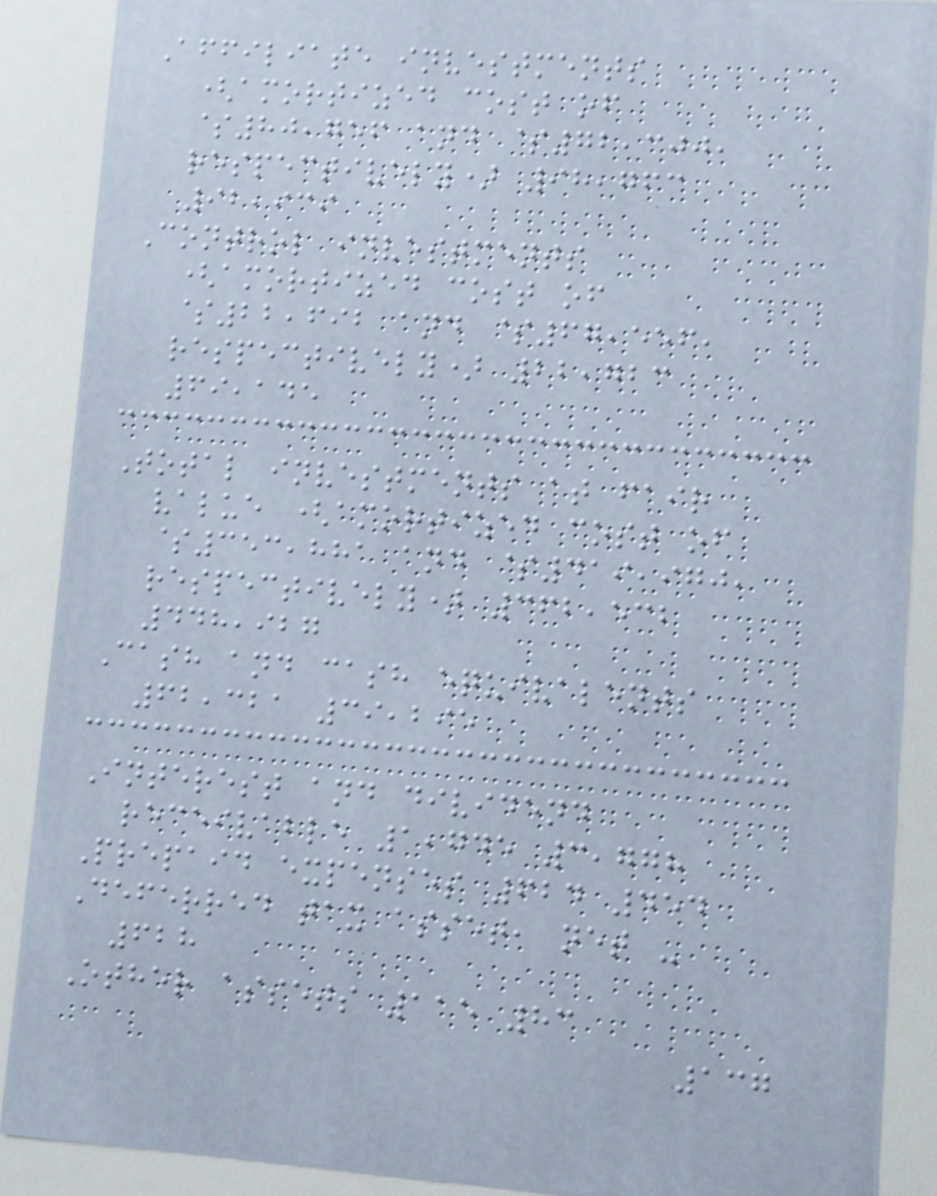Affiliate investments
(amortized cost of
$80,756 and $72,300,
respectively) 98,763
92,939
Control investments
(amortized cost of
$22,692 and $67,556,
respectively) 22,723
69,145
Total investments at fair
value (amortized cost of
$353,881 and $419,970,
respectively) 362,532
448,927
Cash and cash equivalents
62,321 39,295
Interest and dividend
receivable 1,745 3,778
Prepaid expenses 624 454
Deferred tax asset, net -
628
Other assets 115 83
137
